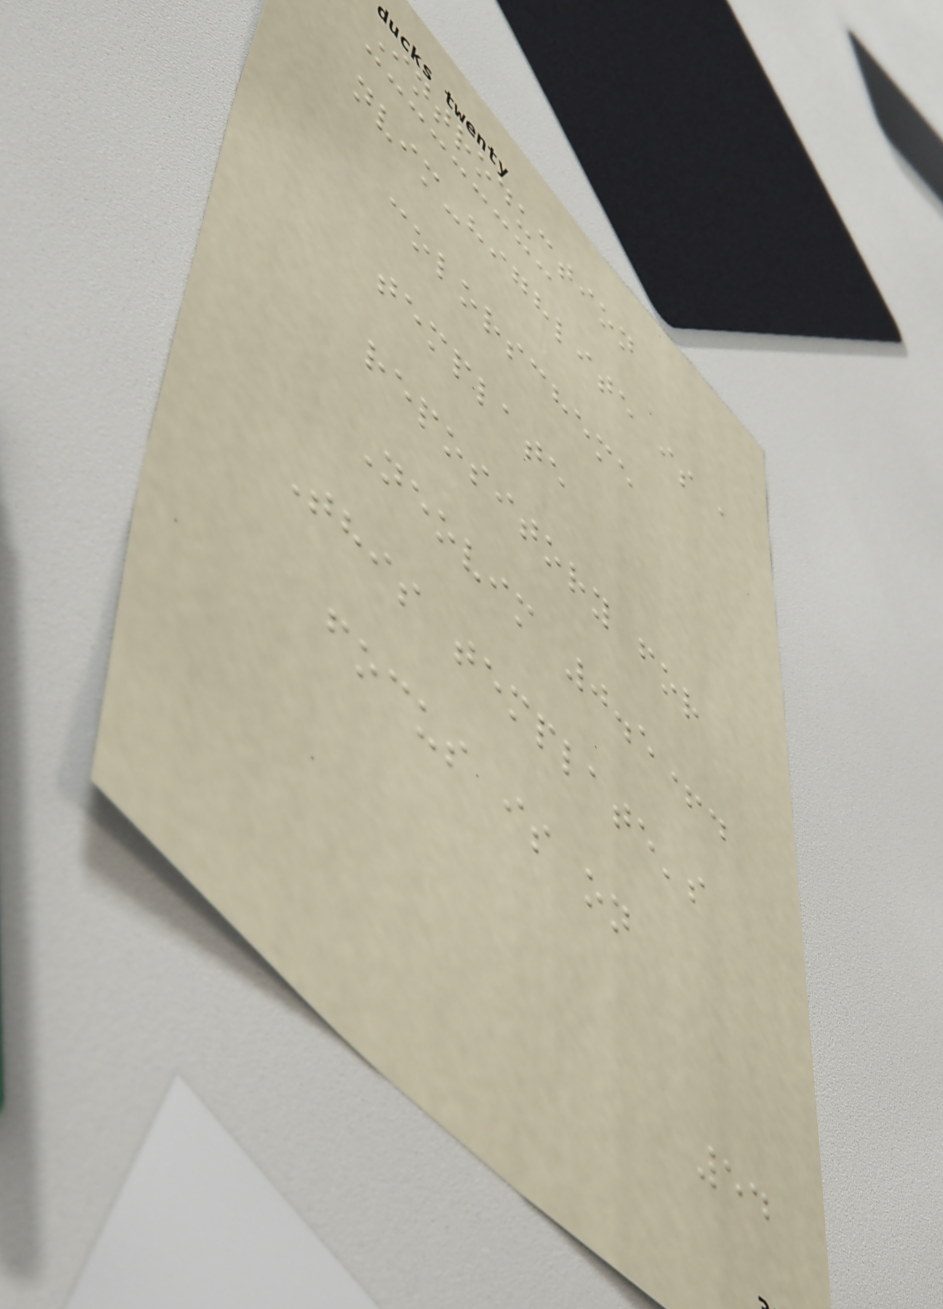Introduction
nvim-highlite is a
colorscheme
template
repository for
Neovim 0.5+.
This template's
focus is on
54
